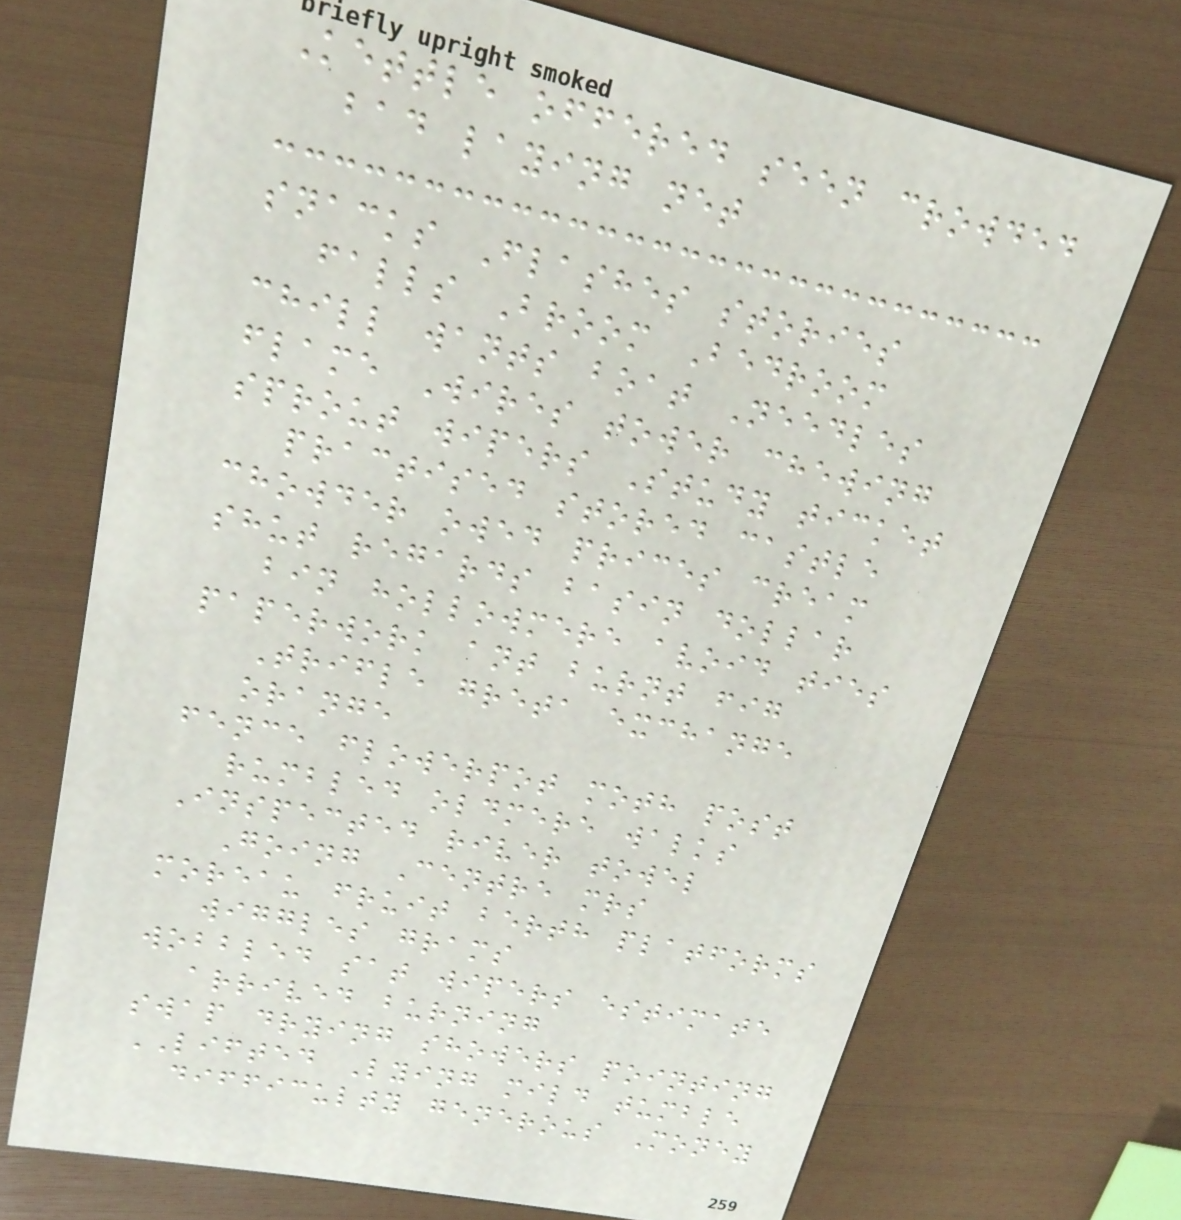Kettle offered seen crowded
bad laying net
snacks Flashes stories
falls Broom Bedroom
chill wants boat Needles
flame Wires tower chewing
sprout wipers Study ticket
practised stored castle
chowder owed prices cream
shut regards basin dollar
bin hollowmere avoid ties
paperwork ant burnt fig
Trifle greta exchange
orange
fence flowerpot moth post
rumbled oldmere walks
Inspected river towel
Going Centre mrs
moreau fruit berth platforms
wiggles grams
wobbled sat wipers estimate
arrived burning
swap drying showers pointing
LIFTED Lying mild tumble
difficulty generous Money
